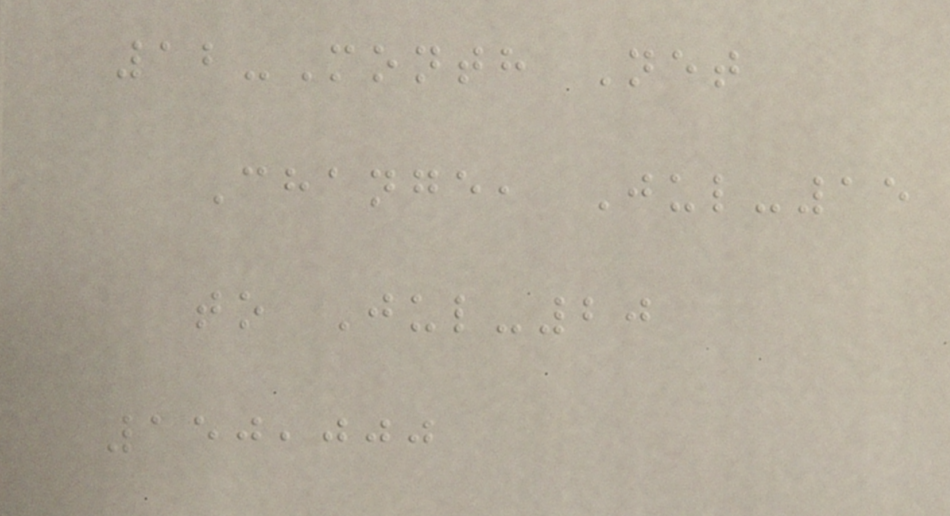12-Month Net
Change, Jul-15
to Jul-20
150,000
